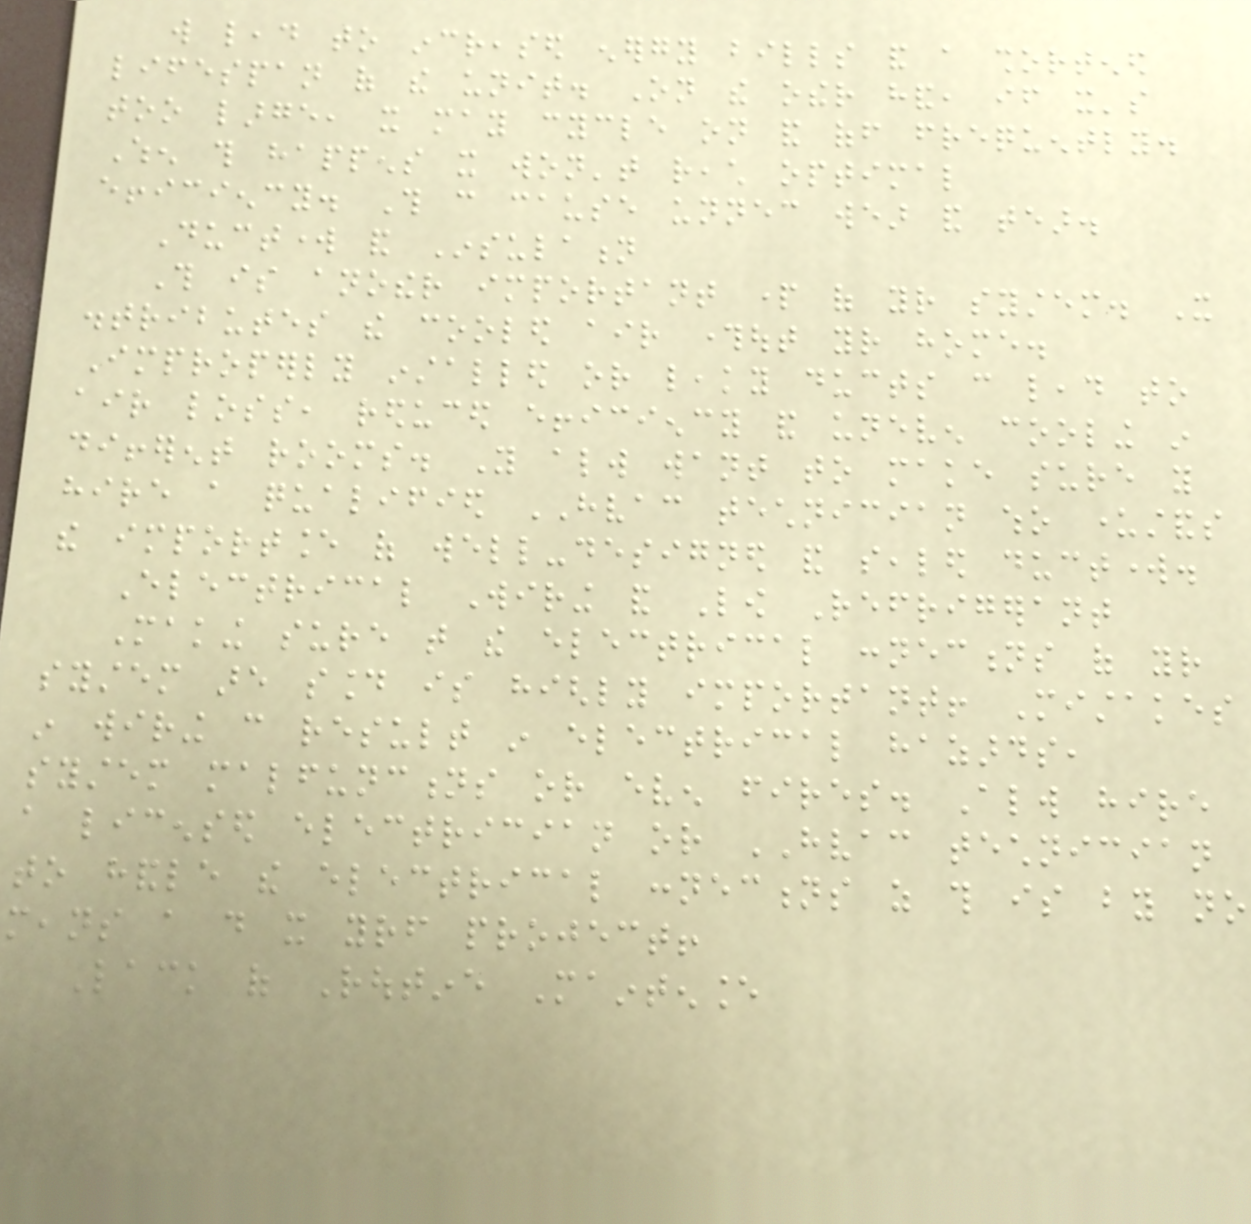will lead to increased energy bills and a shortened
lifespan of the unit. On the other hand, if it's
too large, it may cycle on and off frequently.
When this happens it won't reach optimal
efficiency. This can cause unnecessary wear and tear.
Ductwork and Insulation
This is another important part of your system. It
distributes the cooled air throughout your home.
Improperly installed or leaky ducts can lead to
air loss, reduced efficiency and uneven cooling in
different rooms. You always want to make sure you
hire a qualified HVAC technician who understands
the importance of well-designed and sealed ductwork.
Electrical Wiring and Low Refrigerant
Making sure that the electrical connections of your
system are sound is highly important! Mistakes
in wiring can result in electrical hazards,
system malfunctions or even fires. Always hire
a licensed electrician or HVAC technician
to handle the electrical connections as this is by no
means a do it yourself project!
Lack of Routine Maintenance
